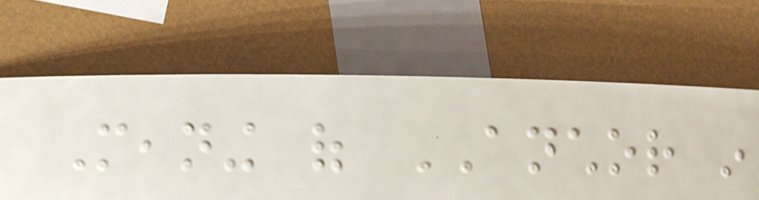Meaning of ANCHOR in
